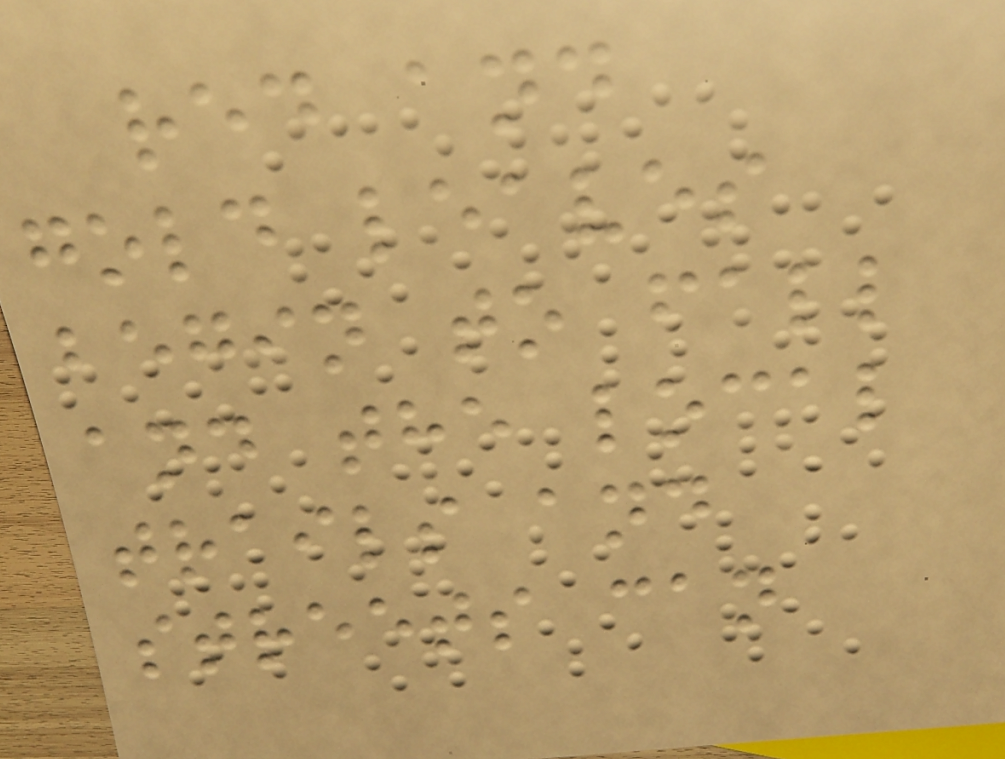red and
gold leaves
begin to fall
and the local
trails and
streets can
